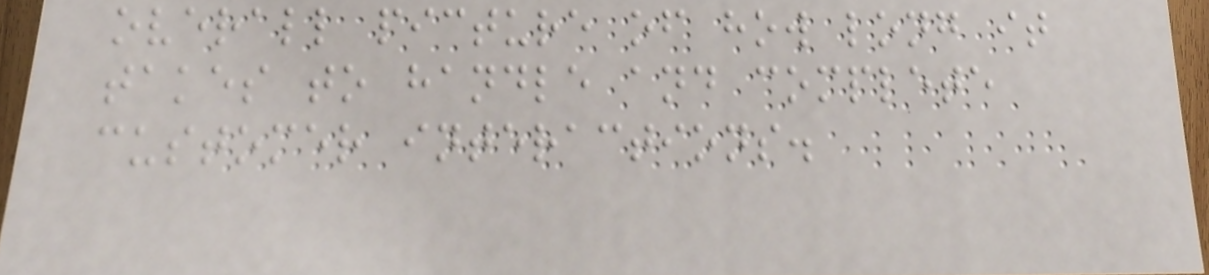overall picture of how long it
takes to handle and complete
customer interactions.
